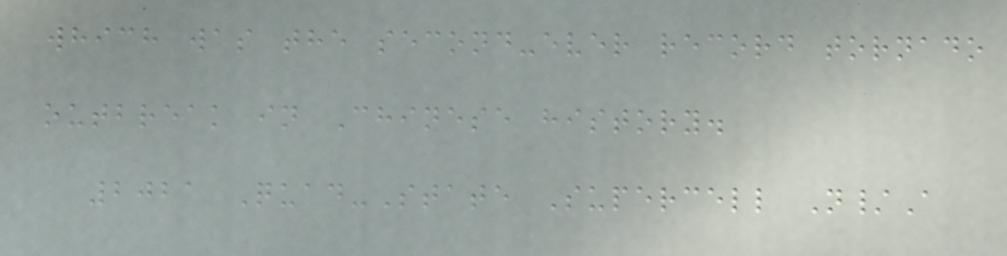which was the second-ever record tornado
outbreak in Chinese history.
2021 Quad-State Supercell N/A
